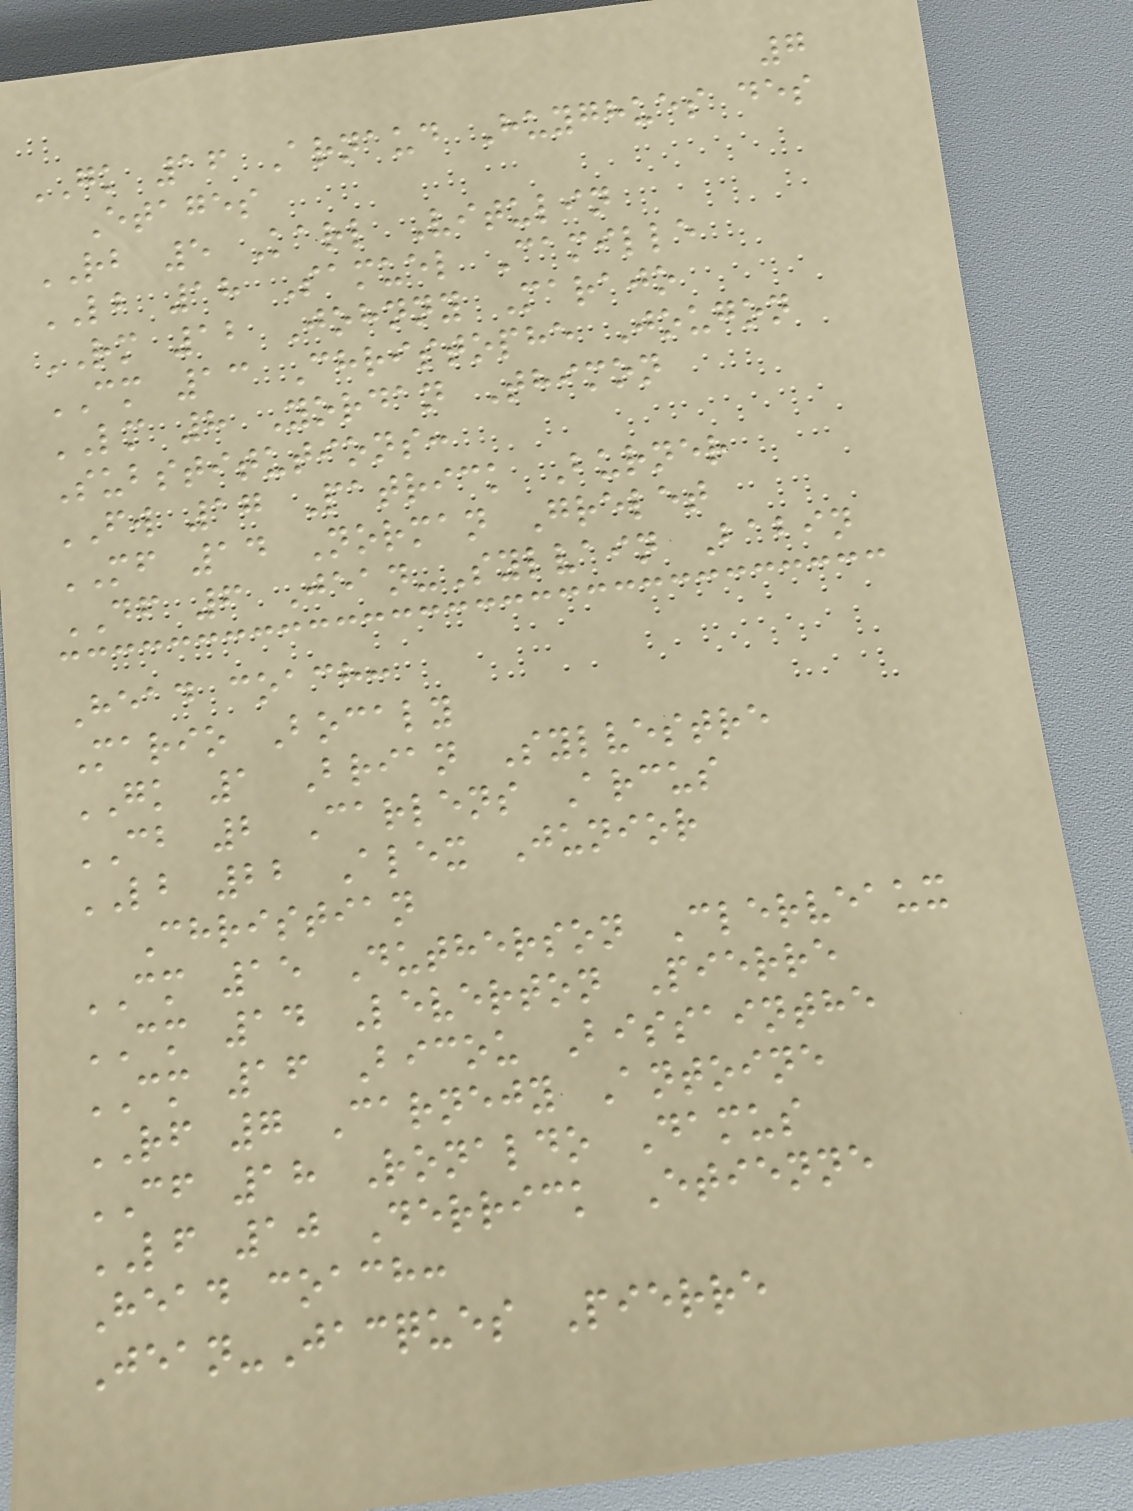7
GK 16 Arnaud Huyghues des
Etages
RB 5 Karl Vitulin
LB 18 Samuel Camille
RM 12 Johnny Marajo
CM 13 Christophe Jougon
LM 8 Yordan Thimon
Substitutions:
FW 17 Patrick Burner
MF 14 Norman Grelet
DF 6 Jean-Sylvain Babin
Head coach:
Mario Bocaly
GK 1 Brian Sylvestre
CB 2 Carlens Arcus
LB 22 Alex Junior
Christian
CM 15 Dutherson Clerveaux
CM 14 Leverton Pierre
CM 16 Bicou Bissainthe
RF 7 Carnejy Antoine
CF 18 Ronaldo Damus
LF 10 Derrick Etienne
Head coach:
Jean-Jacques Pierre
